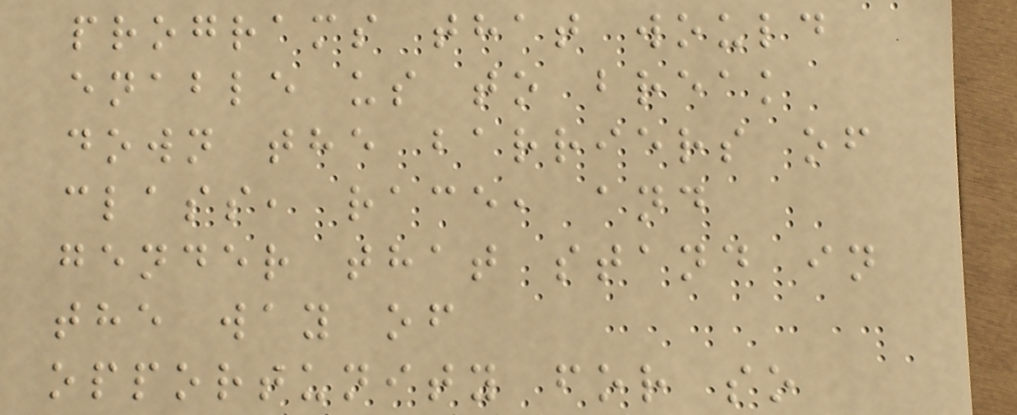programs that would
enable us to break
down the barriers of
class, race, and
gender that stand in
the way of
opportunity for so
